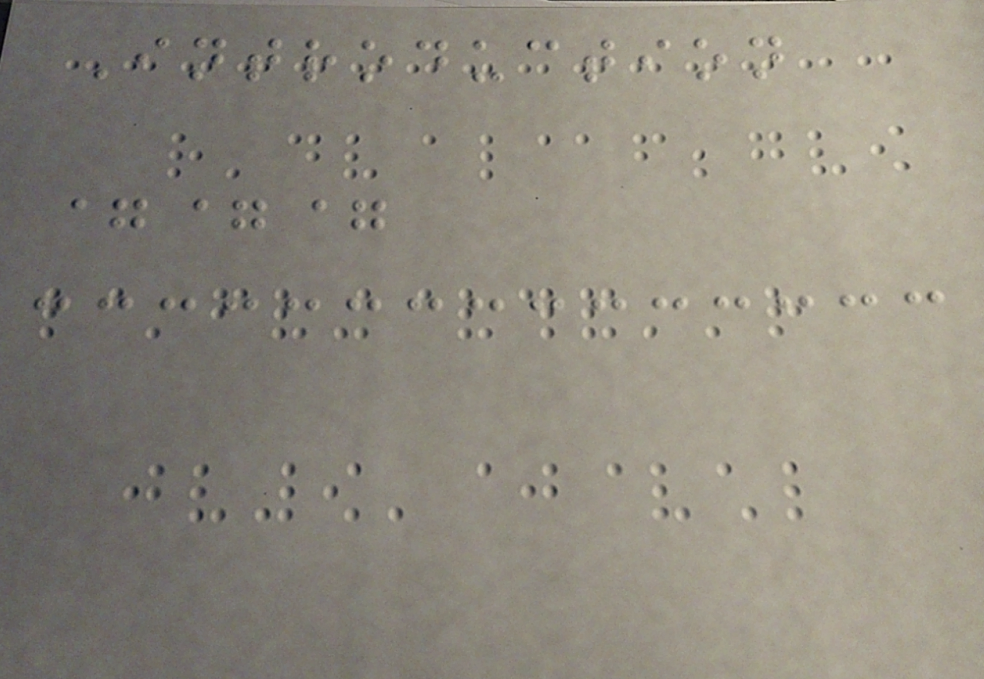Introduction
===
